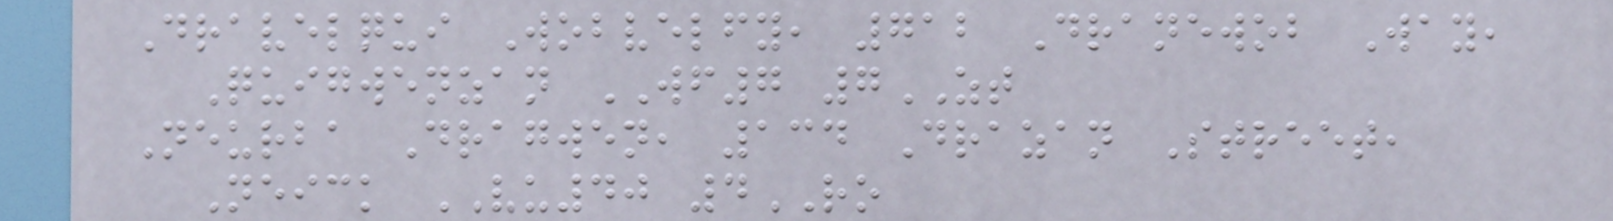Dravelqui Wobvelfy, 712 Dranewob Way,
Quigwenzan WF7 7ZT
Neurba Dragwen, 134 Drazan Street,
Neick VU40 4RO
